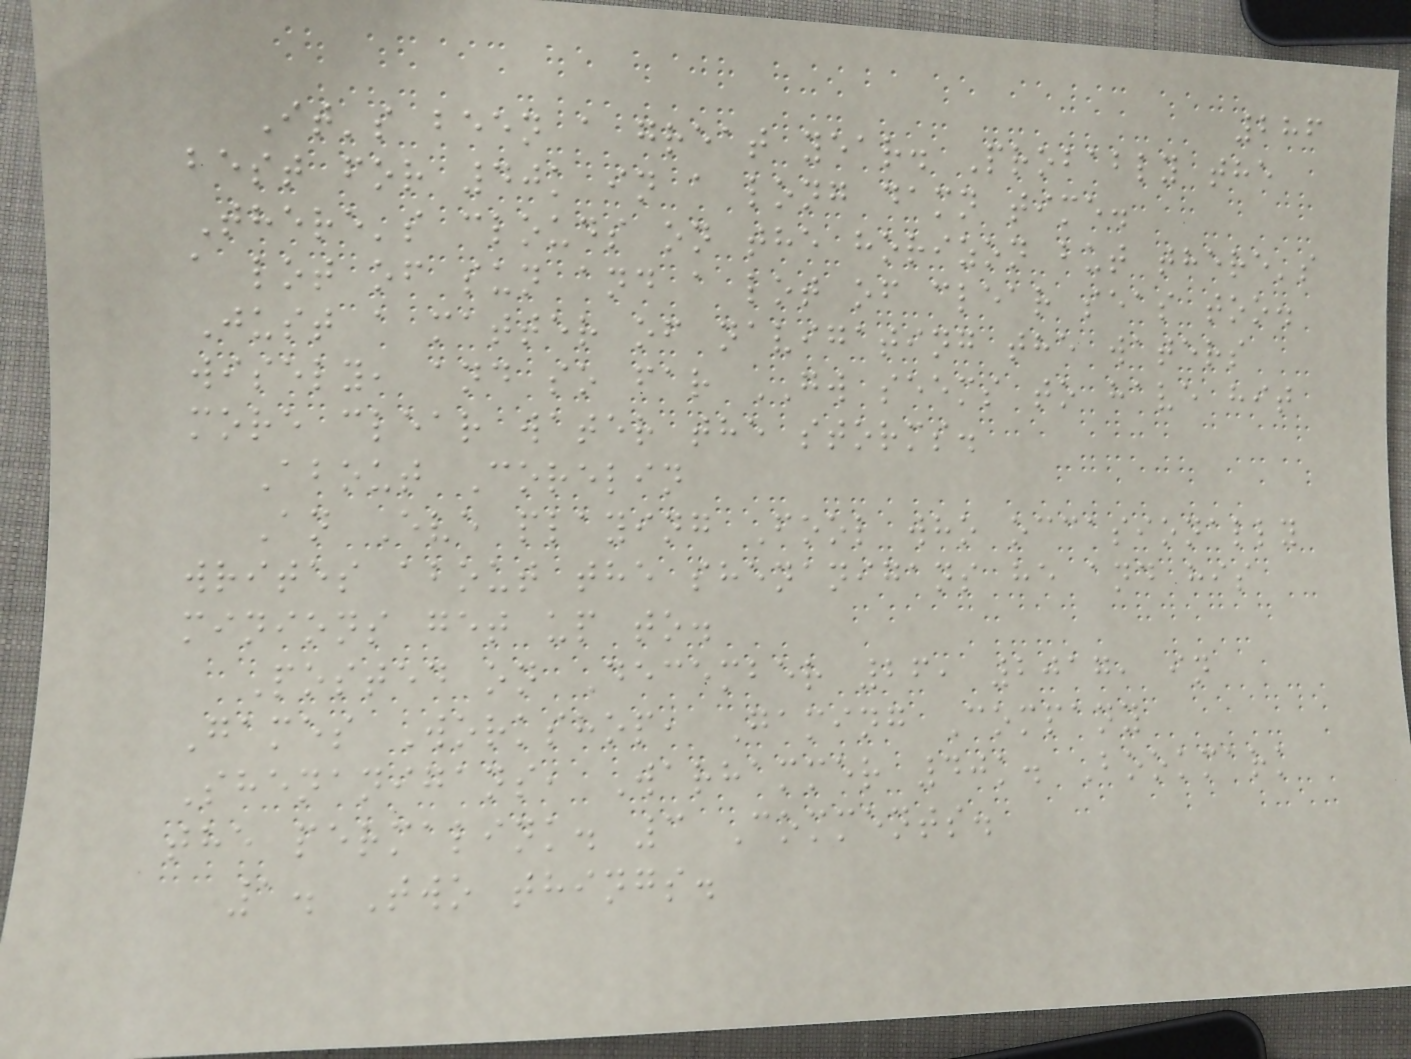286
It's been a great year. Probably the
best for 40k in a long damn time.
There's clouds on the horizon but there's
a lot of sun and a lot of clear seas too.
Just a matter of navigating the waters
wisely, and so far GW seems to have hit
more clear water the storms.
About Corelin
An Eve playing Fool who occasionally
writes about the shenanigans he and his
minions get up to.
Posted on December 26, 2017, in
Games Workshop, Gaming Company
Shenanigans, Warhammer 40k. Bookmark
the permalink. 3 Comments.
1. Two things.
